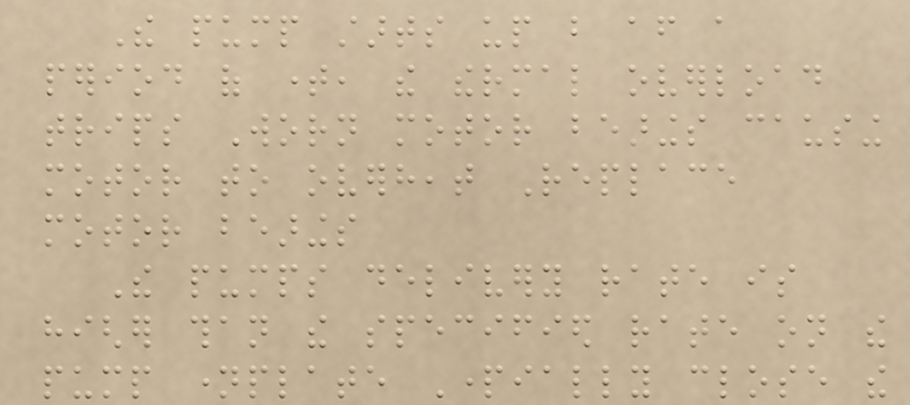The pump starts up but after a
period of time, the thermal overload
trips Worn motor bearings causing
motor to overheat Replace
motor bearings
The pumps delivery rate is
higher than the specified rate on the
pump nameplate Partially close the
